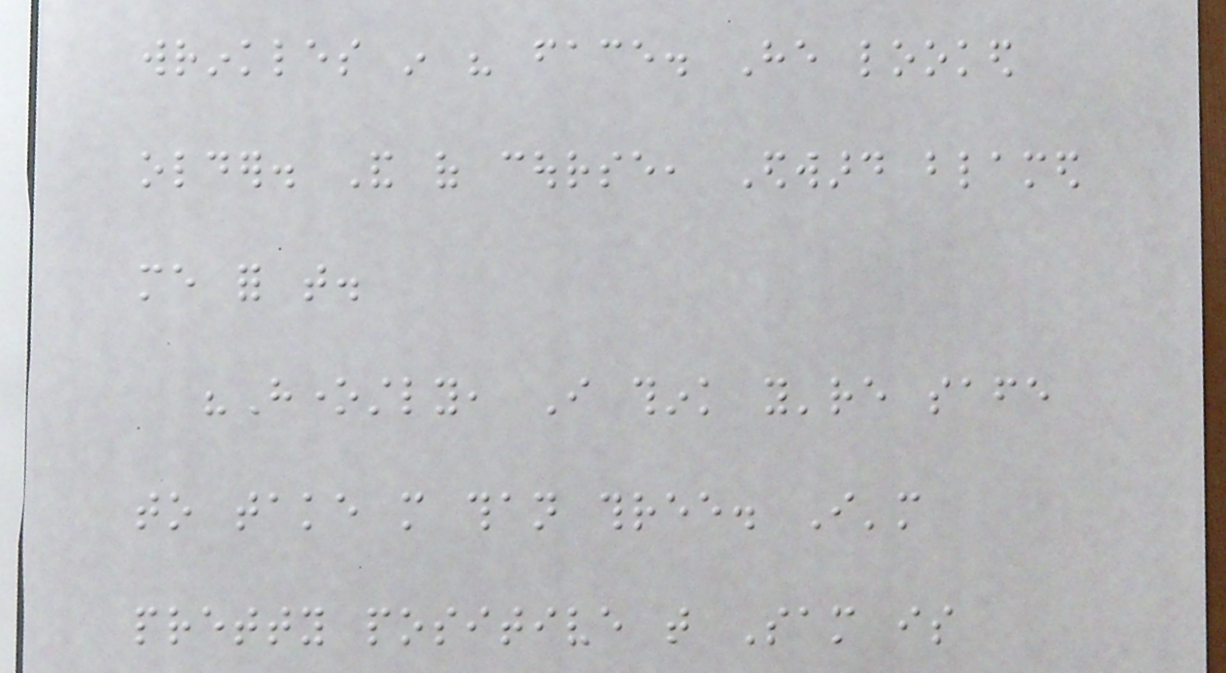wrinkles in his face. He looked
older. And of course, Edward blamed
me for that.
"Honestly, I think you're safe
to take more than three. I'm
pretty positive that Sam is
